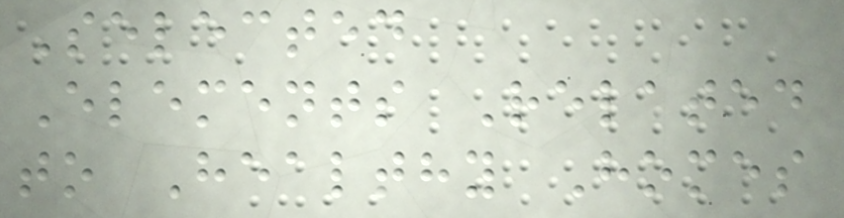Selected
Elements Related
to Healthy Homes
